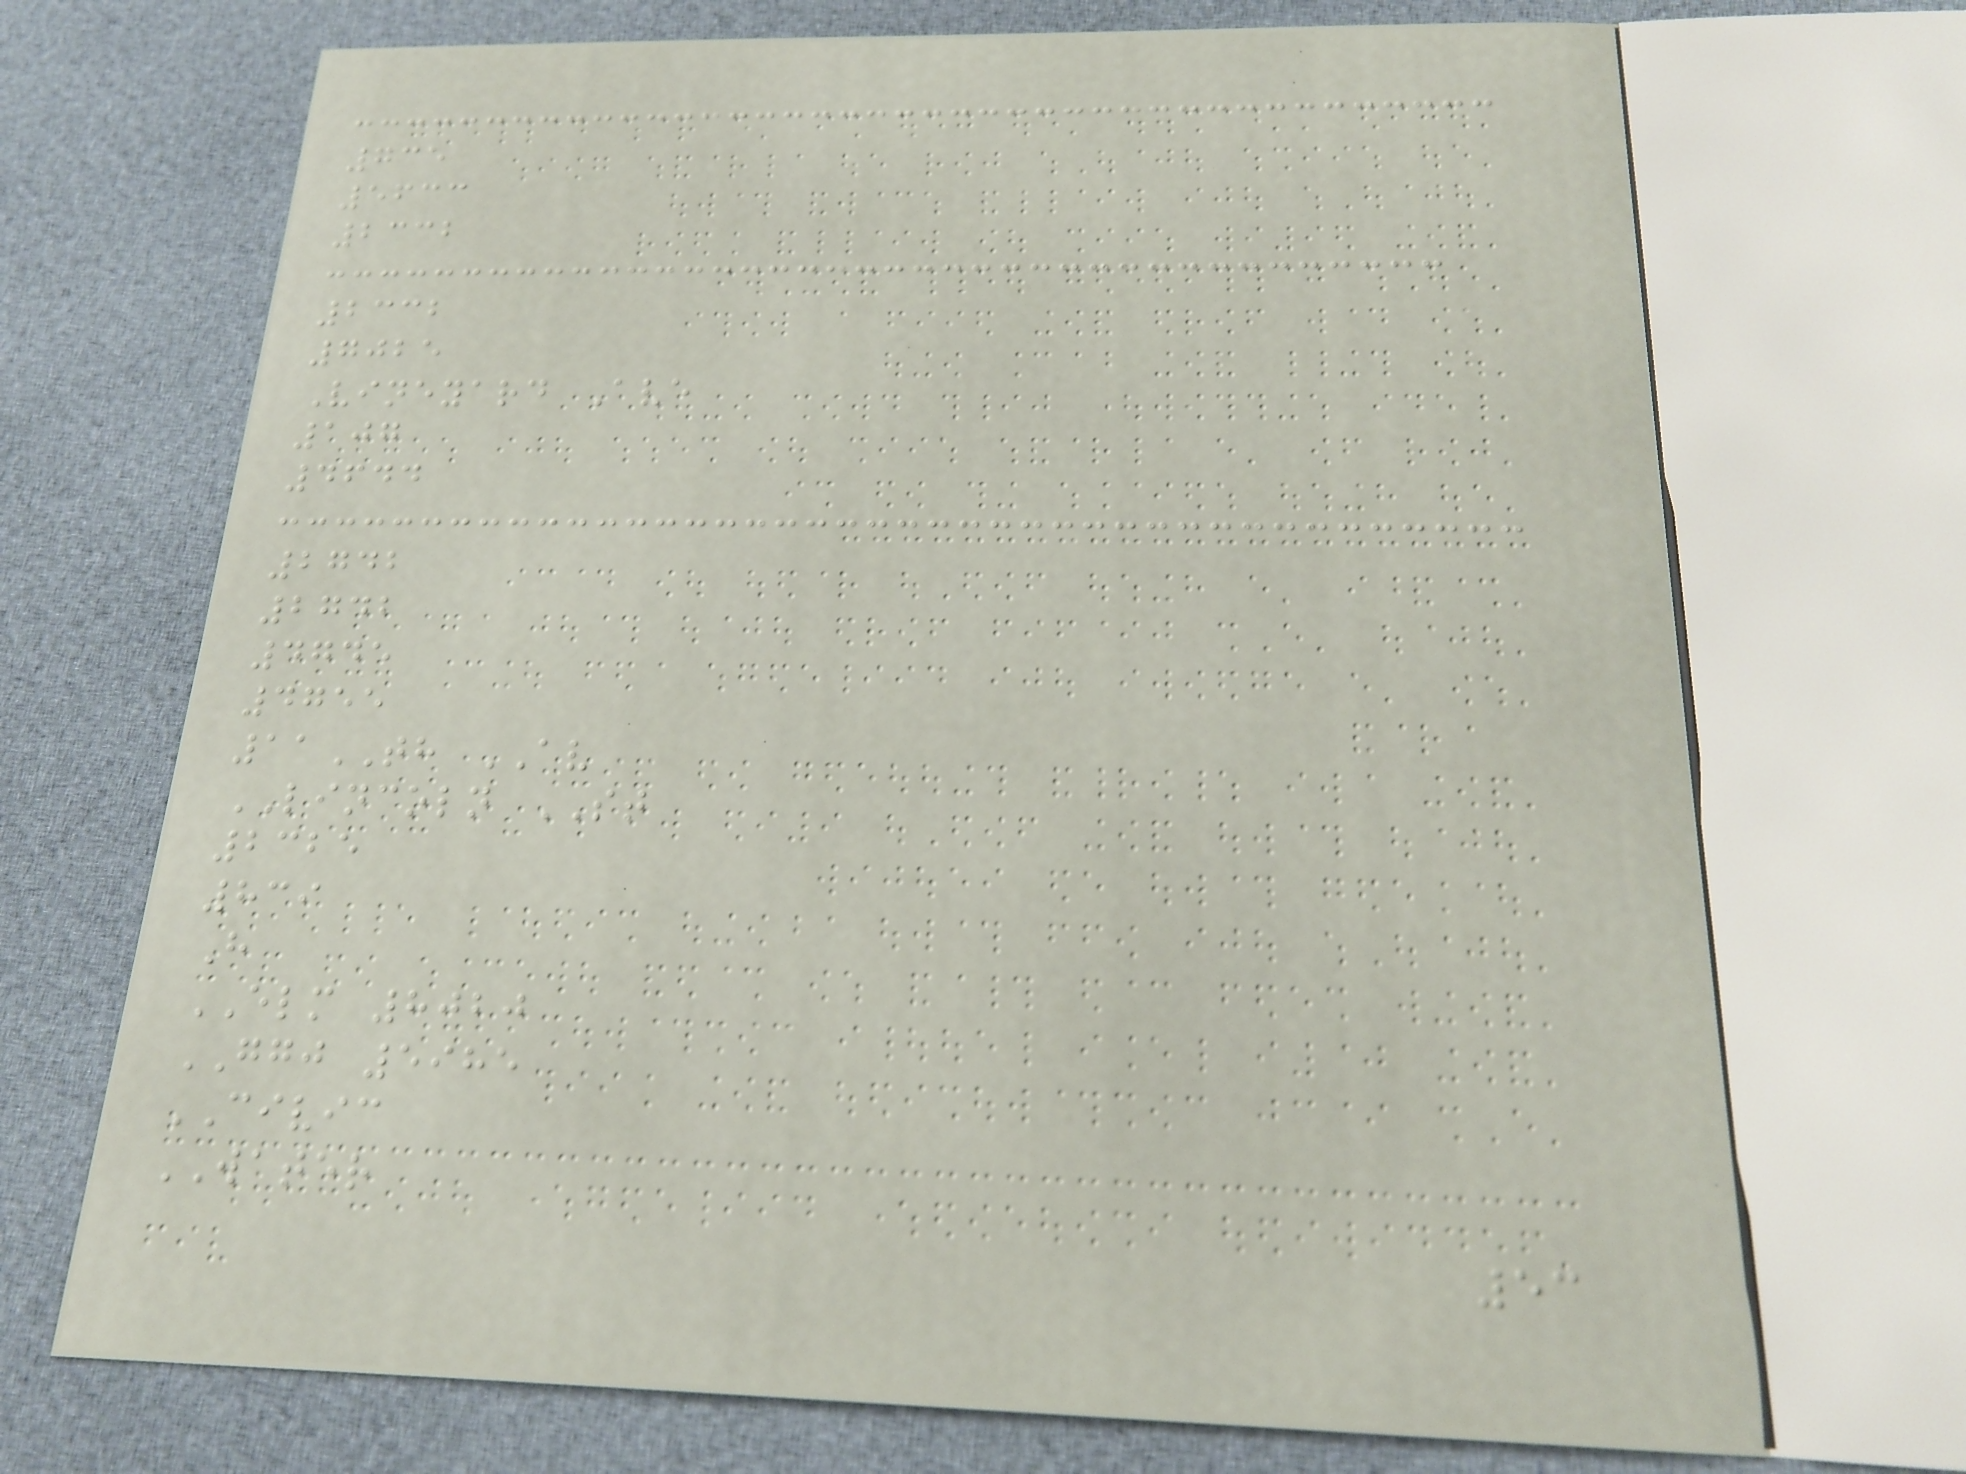735
5633
2332
2332
7025
Vineyard Ave
107
4644
2742
2742
4745
4755
11TH AV
LINCOLN ST
2325
839
H
ELM 8020
GGJ 5985
CIVIC
WATER
53
